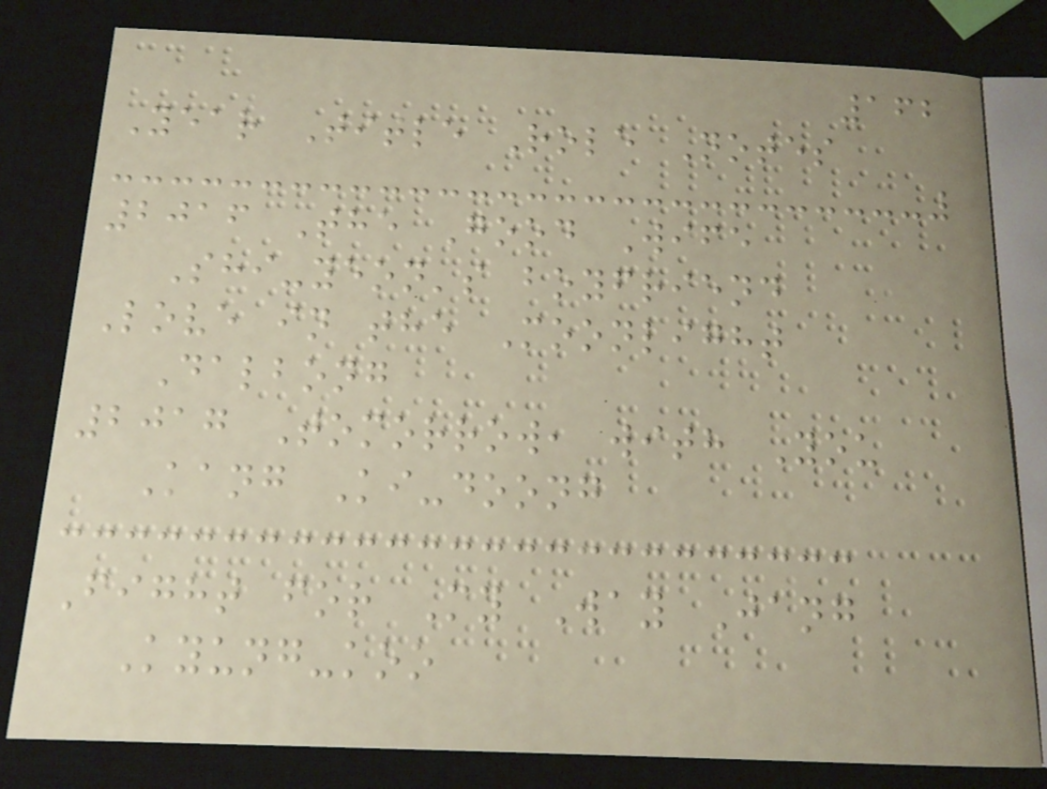162
Year Title Role Notes
2016 The Good Wife
Shi-yeon's boyfriend
Love in the Moonlight
Dalbong
2017 Tomorrow, with You
Kang Ki-doong
Fight for My Way Jang
Kyung-koo
